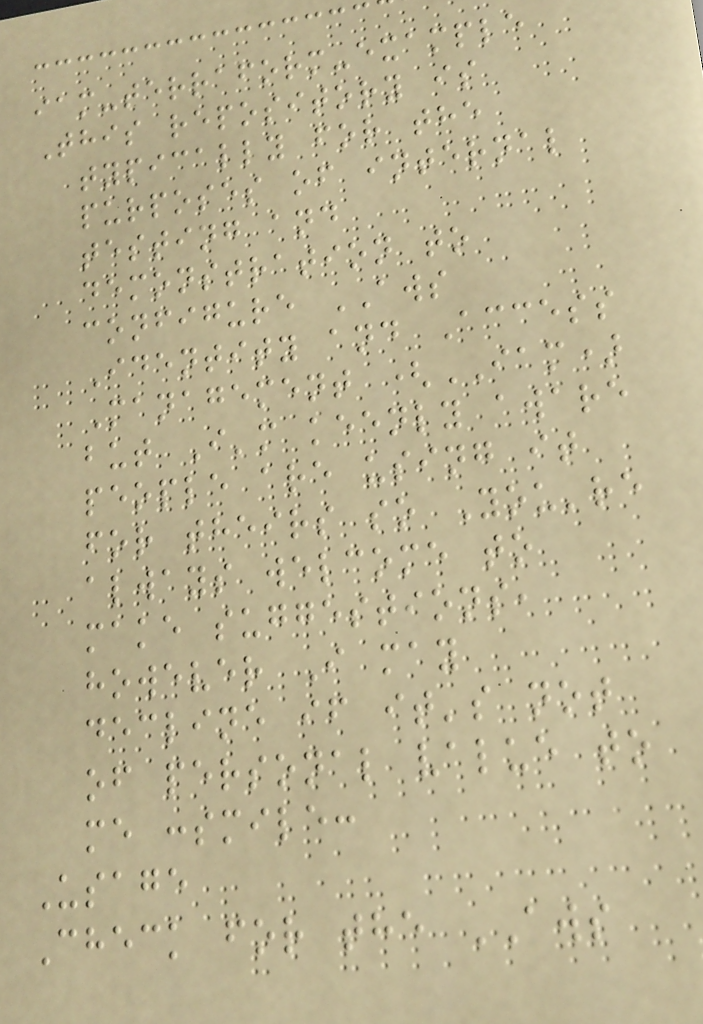iam-terraform-example
This repository is
typically for the
purposes of internal
testing and
demonstration to
configure AWS
Identity and Access
Management (IAM)
but I'm keenly aware
people are using it
for theirs so You're
always welcome to
make suggestions,
however I may
decline if it's not
of personal value to
me :smile:
Usage
Check for the AWS
